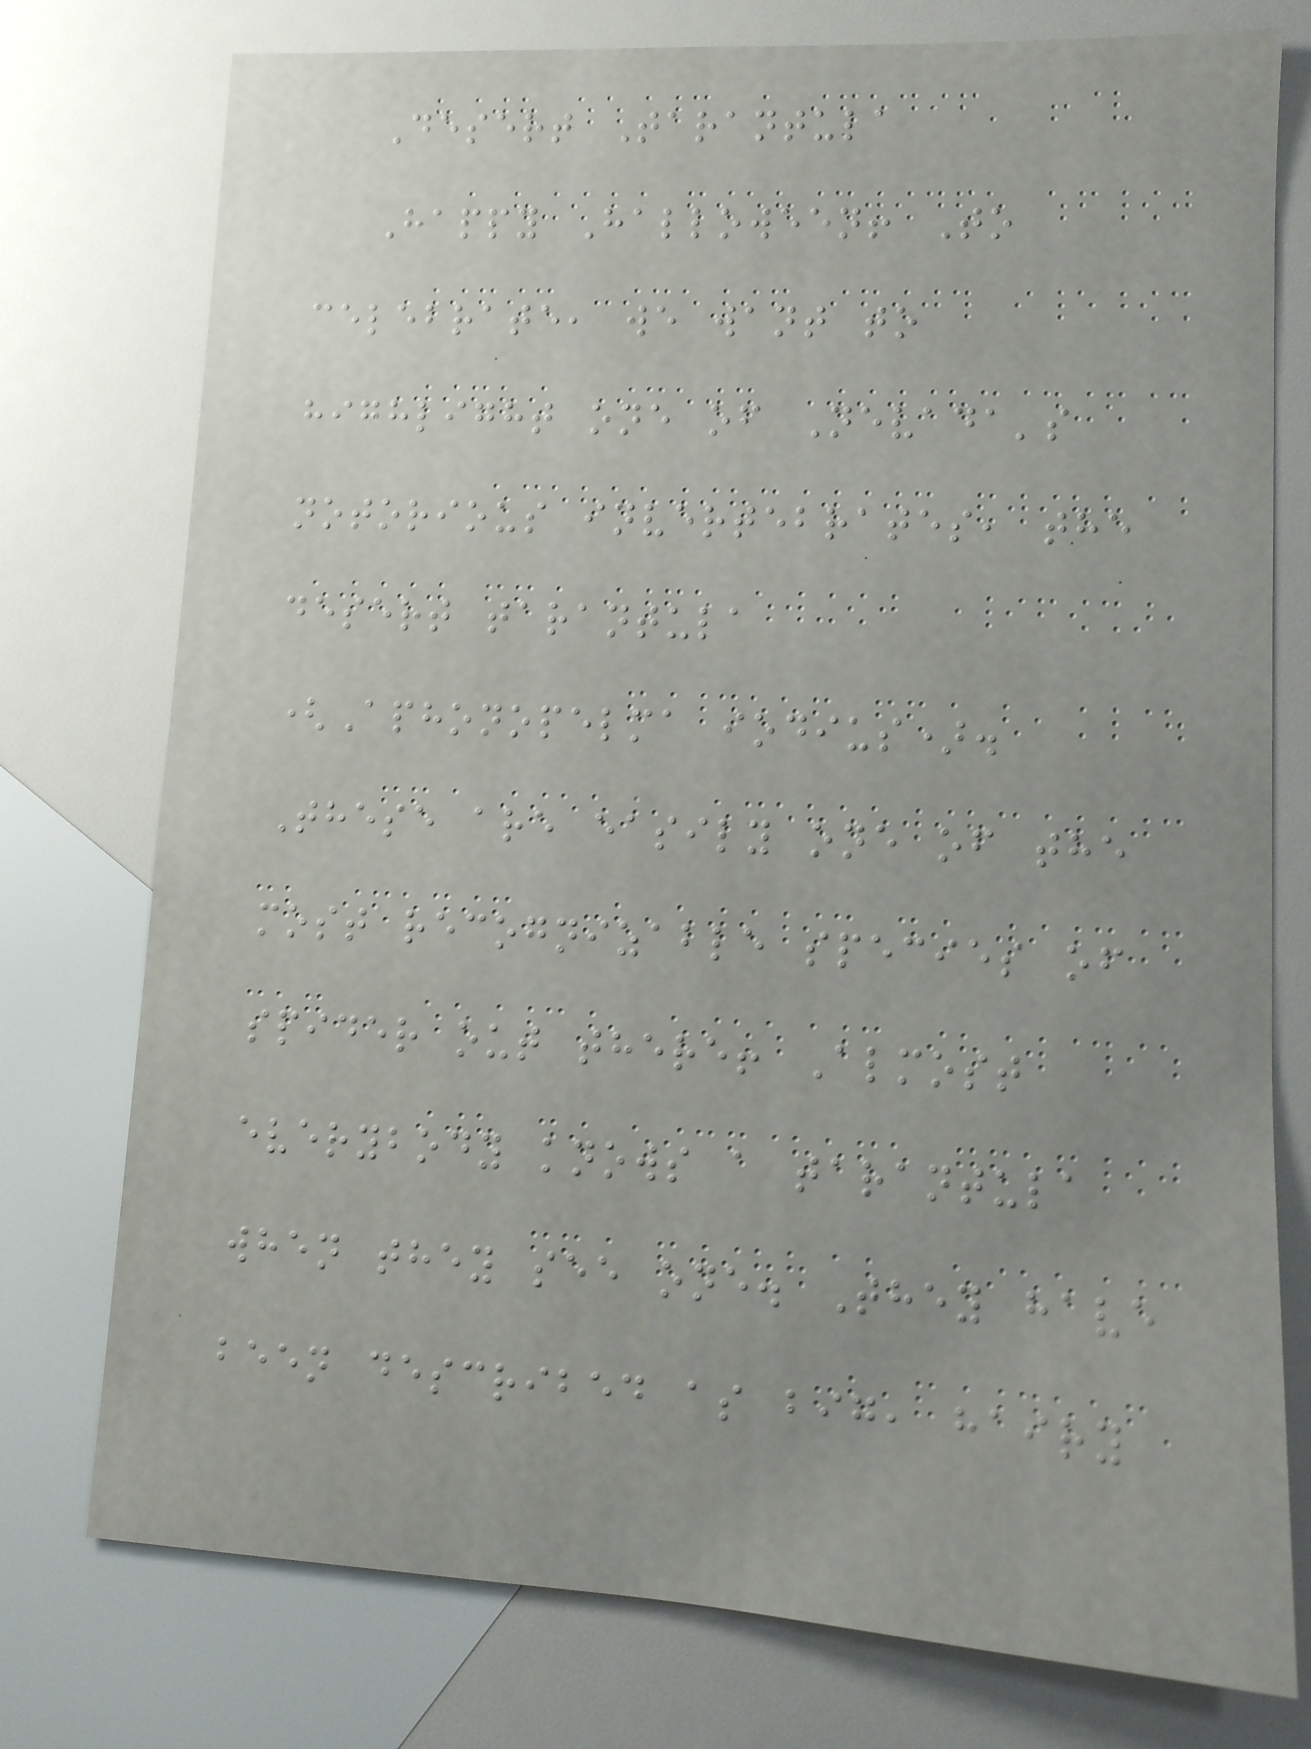Desert Tarantula
Happy Halloween! To
celebrate, we want to
highlight one of Nevada's
notorious invertebrates, the
desert tarantula
(Aphonopelma iodius).
These are easily one of the
most recognizable species of
spider out there! Almost
everybody knows a tarantula
when they see one. They have
been described as big, hairy
